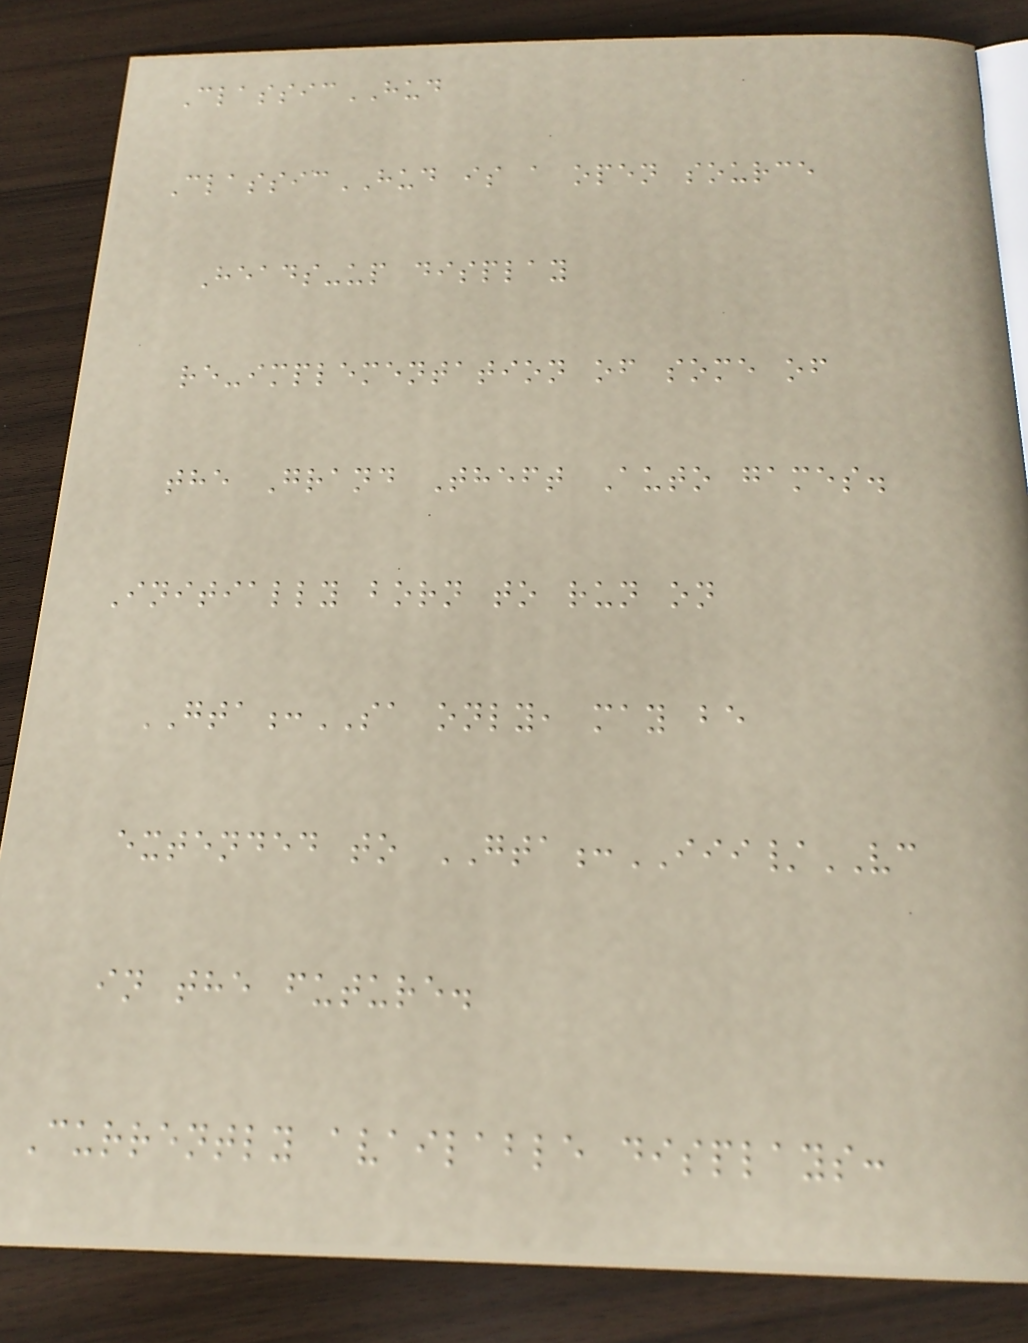ClassicHUD
ClassicHUD is a open source
Heads-up display
re-implementation of some of
the Grand Theft Auto games.
Initially born to run on
GTA:SA only, may be
extended to GTA:III/VC
in the future.
Currently available displays:
